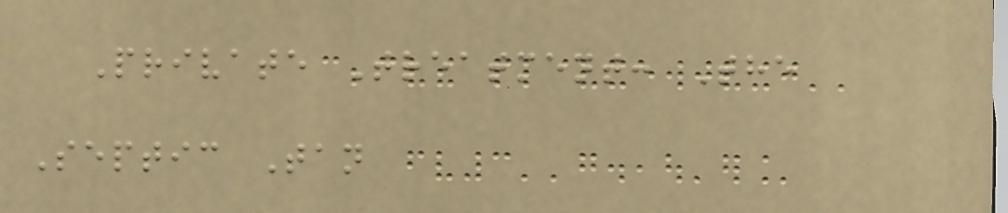Private Treatment: The
Septic Tan
